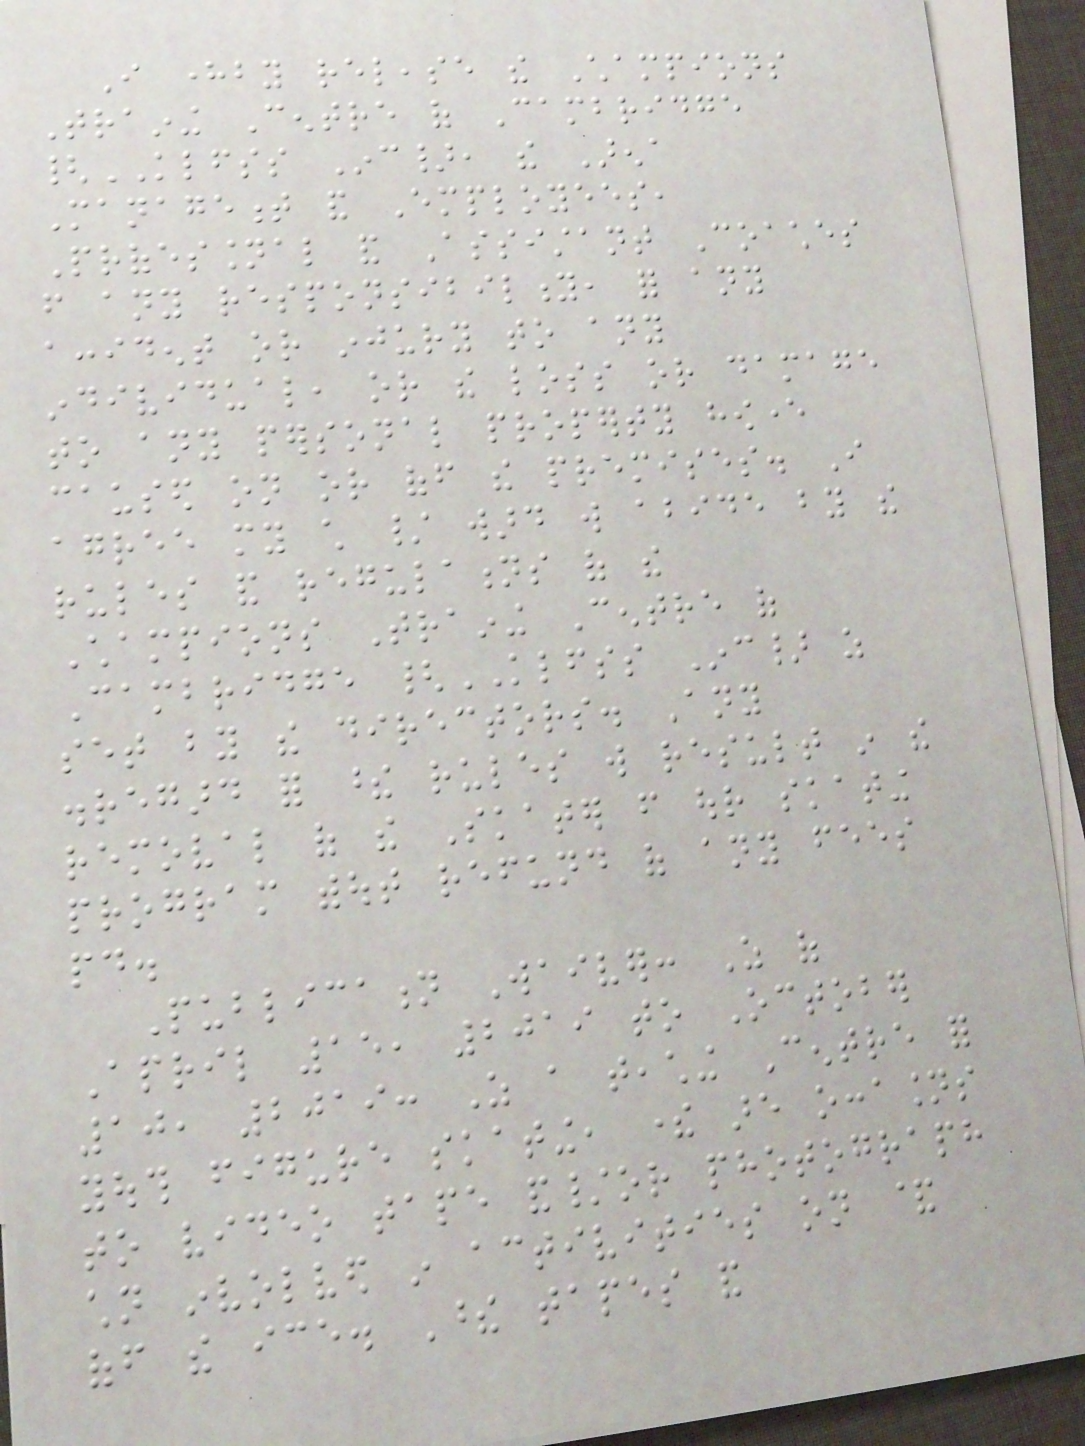I hereby release the Champions
Training Centre of Cambridge
{KLFSS Inc}, the Arena
Management and Employees,
Professional and Assistant Coaches
from any responsibility, for any
accident or injury to any
individual, or the loss or damage
to any personal property however
caused on or off the premises. I
agree my child / ward will abide by the
rules and regulations of the
Champions Training Centre of
Cambridge {KLFSS Inc} as
set by the directors. Any
disregard for these rules will result in the
removal of the Skater from our skating
program without refund of any fees
paid.
Publication Waiver: As of
April 15, 2019 to October
10, 2019: As a teaching Centre for
youth figure skating, there are occasions
to video tape and/or photograph
children involved in activities on &
off the ice. These tapes and
